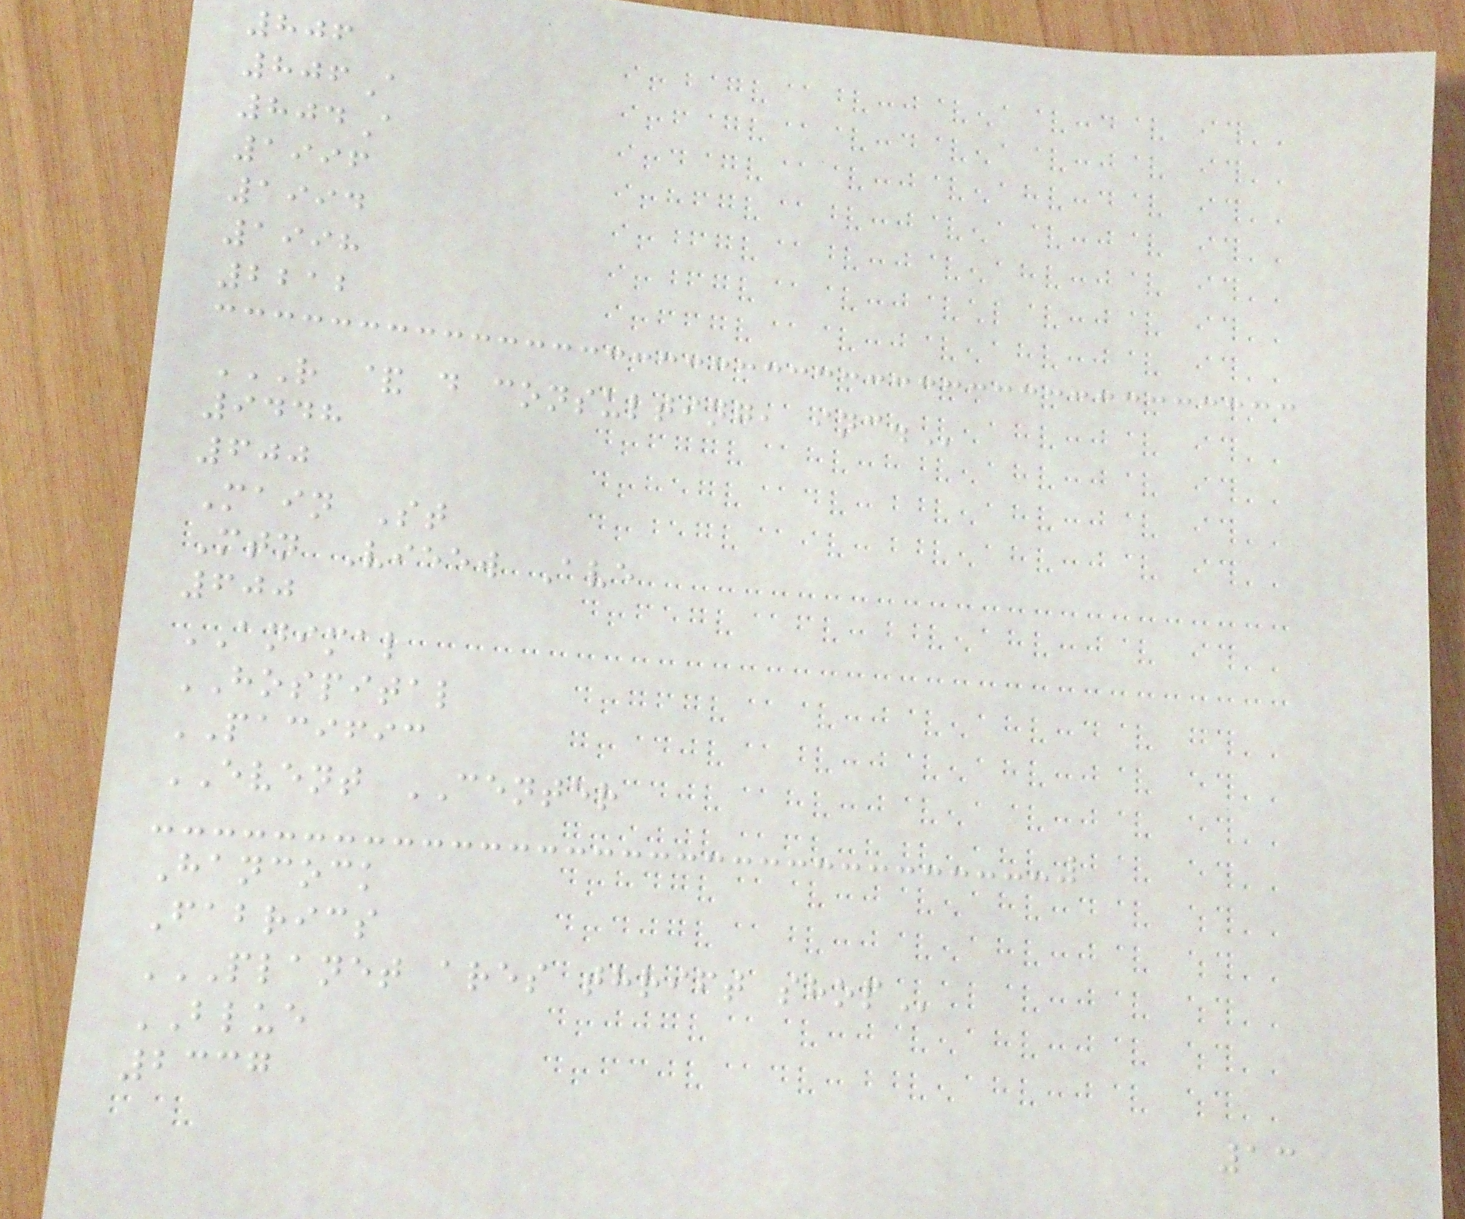806
806A
804A
1996
1994
1998
2212
R & D CONSULTING, INC.
9448
600
Main St
Mtn Vieew Ave
600
ANIMAL
HOSPITAL
PACIFIC
EVENT CENTER
Hancock
Fabrics
PLANET ARES THRIFT SHOP
BLUE
2337
13
